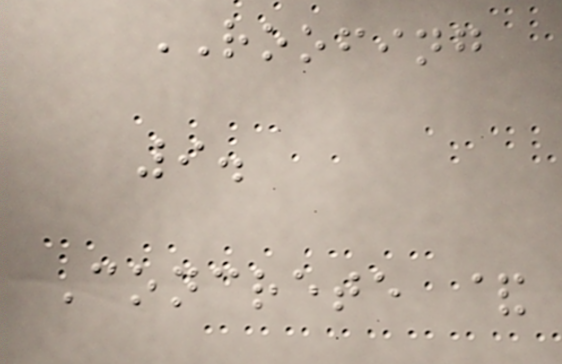ROOFING
9.
Concrete &
